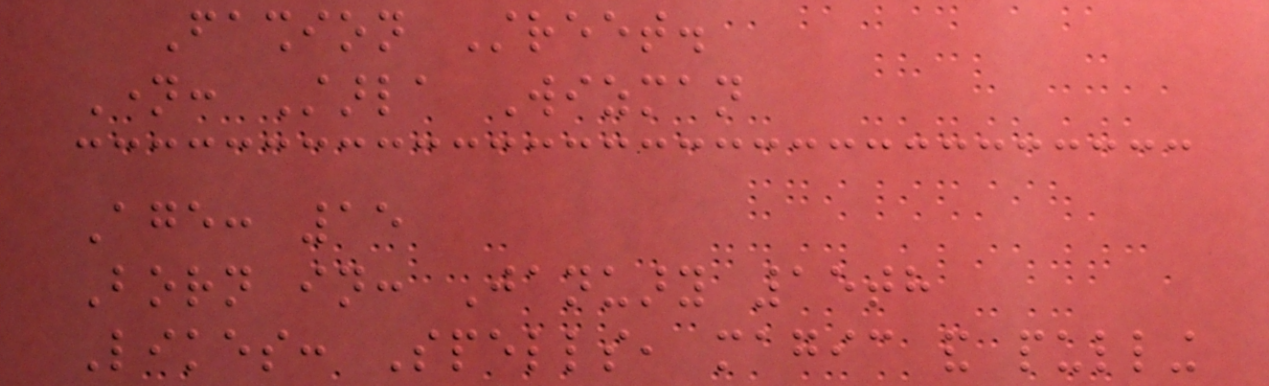Fashion Street.
Name: Starla Wizman
Age: 15
Born in: January 15th
Likes: Spells, magic and pulling
